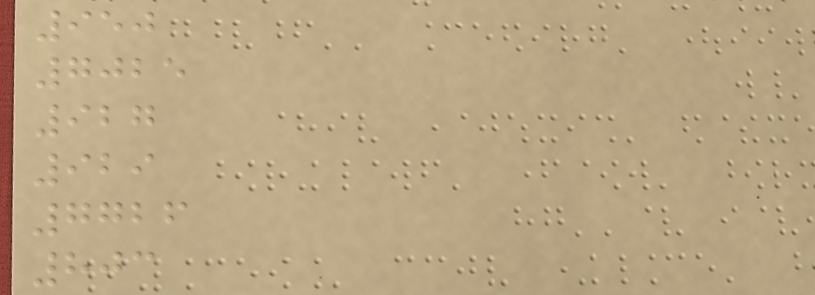950
7025
927
929
7726
803
